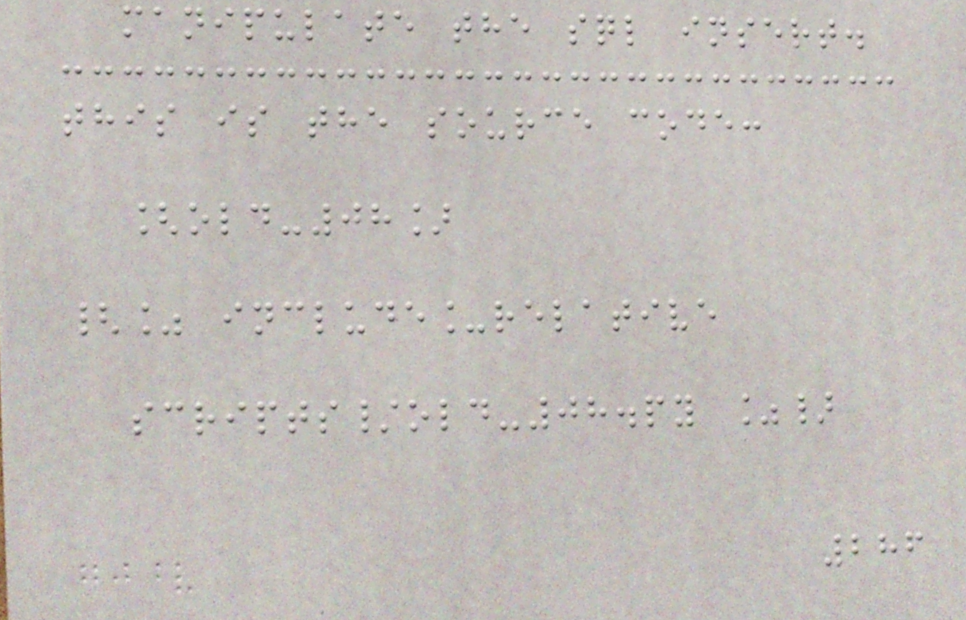manipulate the sql insert.
this is the source code:
[old-08]
{% include_relative
scripts/old-08.py %}
286
